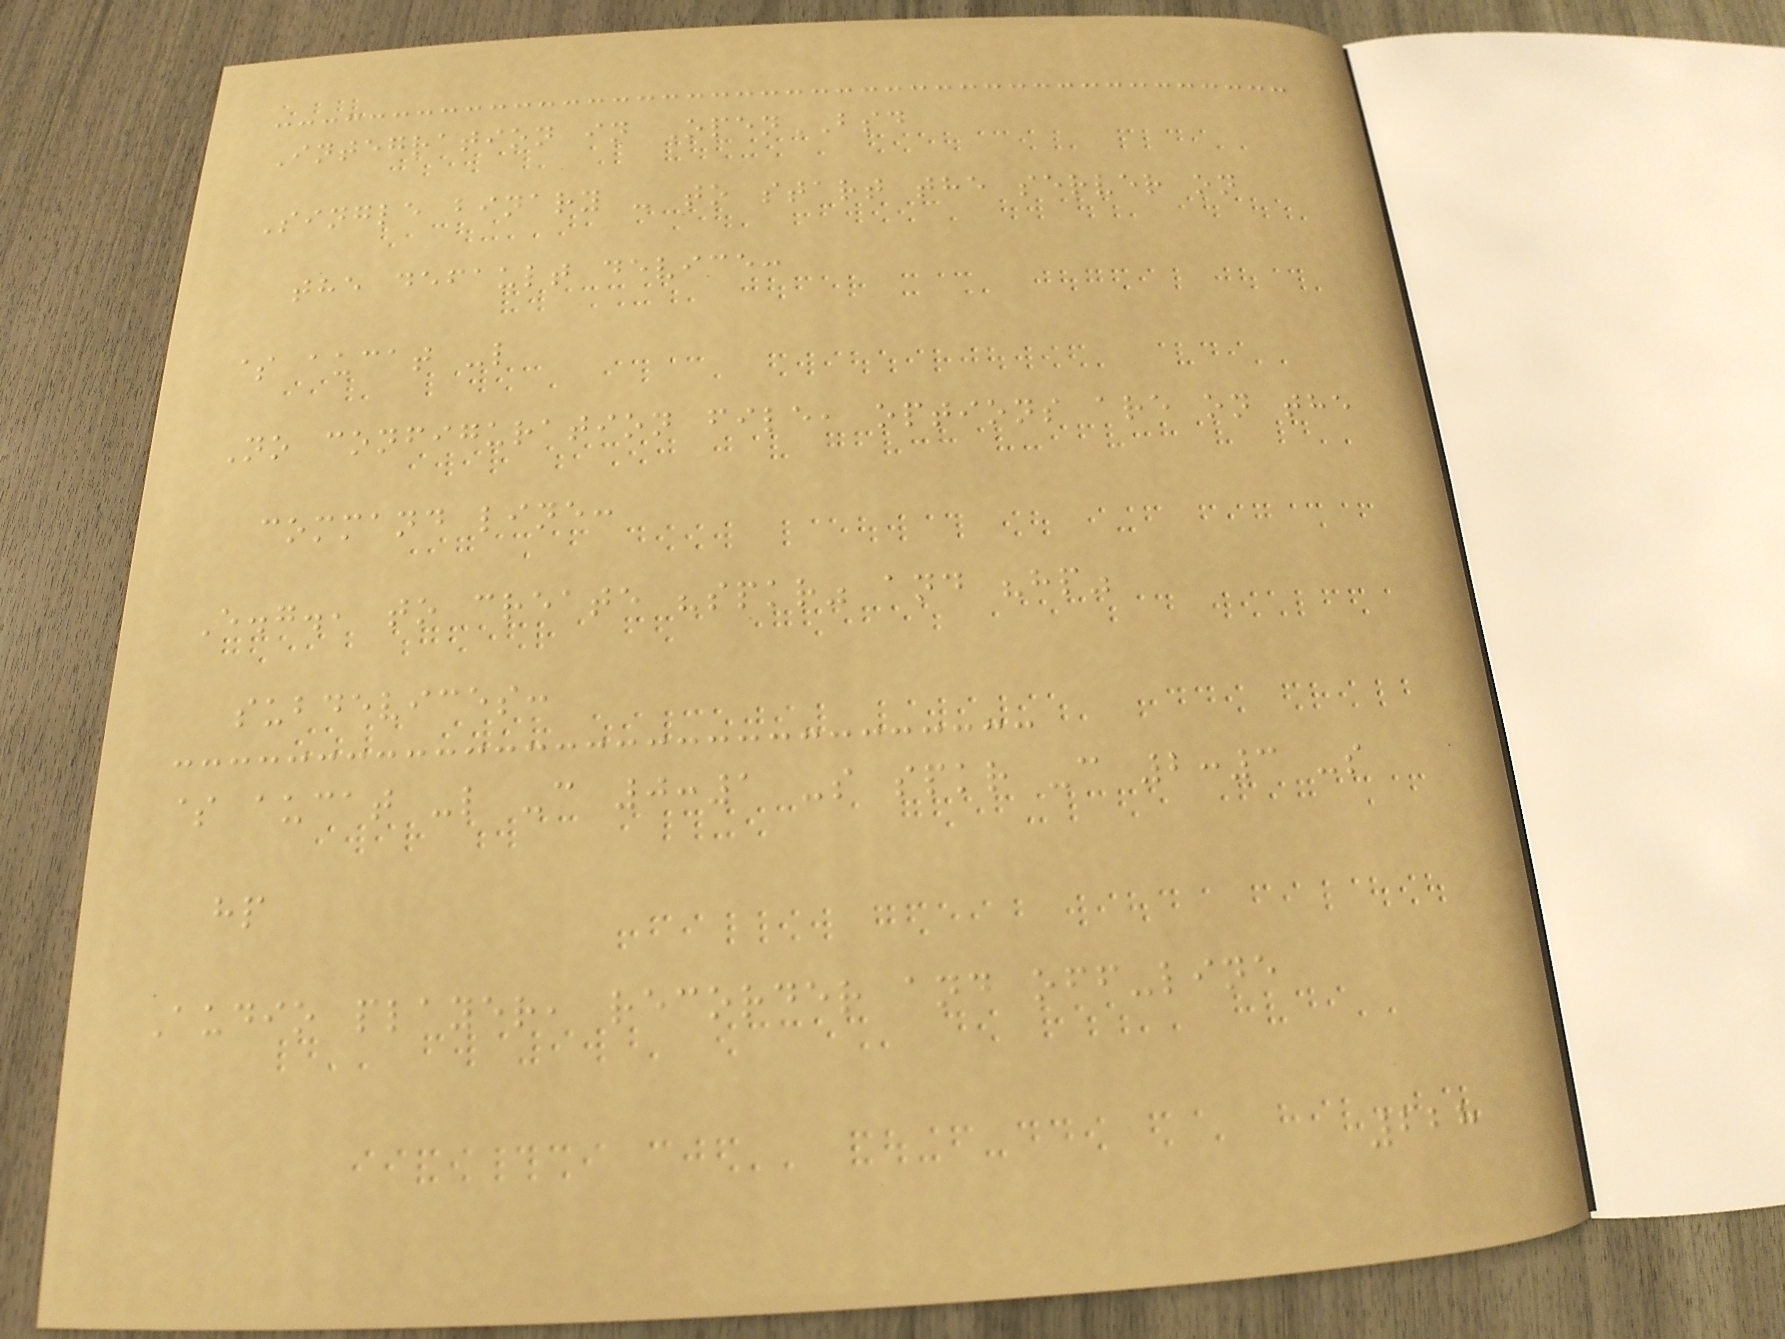Integration in OpenBSD
Single binary - to start the server on
the default device:
$ aucat -l
No configuration file, options are on the
command line:
E.g., to create "spkr" and "hp"
subdevices:
$ aucat -l -c 0:1 -s spkr -c 2:3 -s
hp
Audio player, recorder and off-line
228
